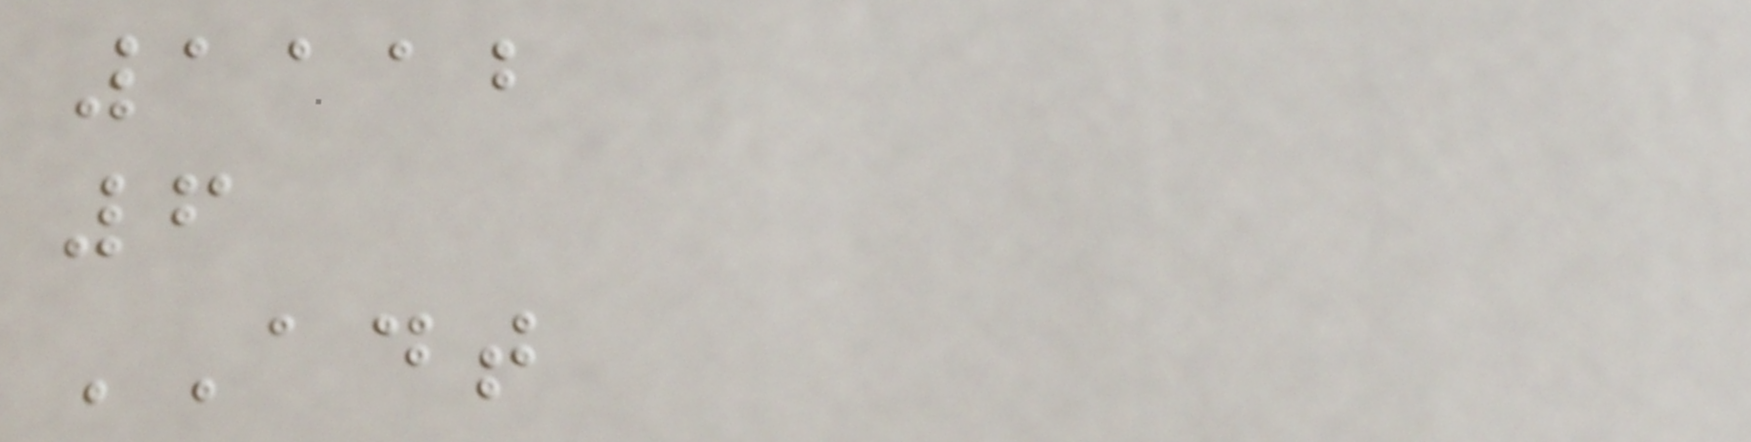1112
6
ADT
